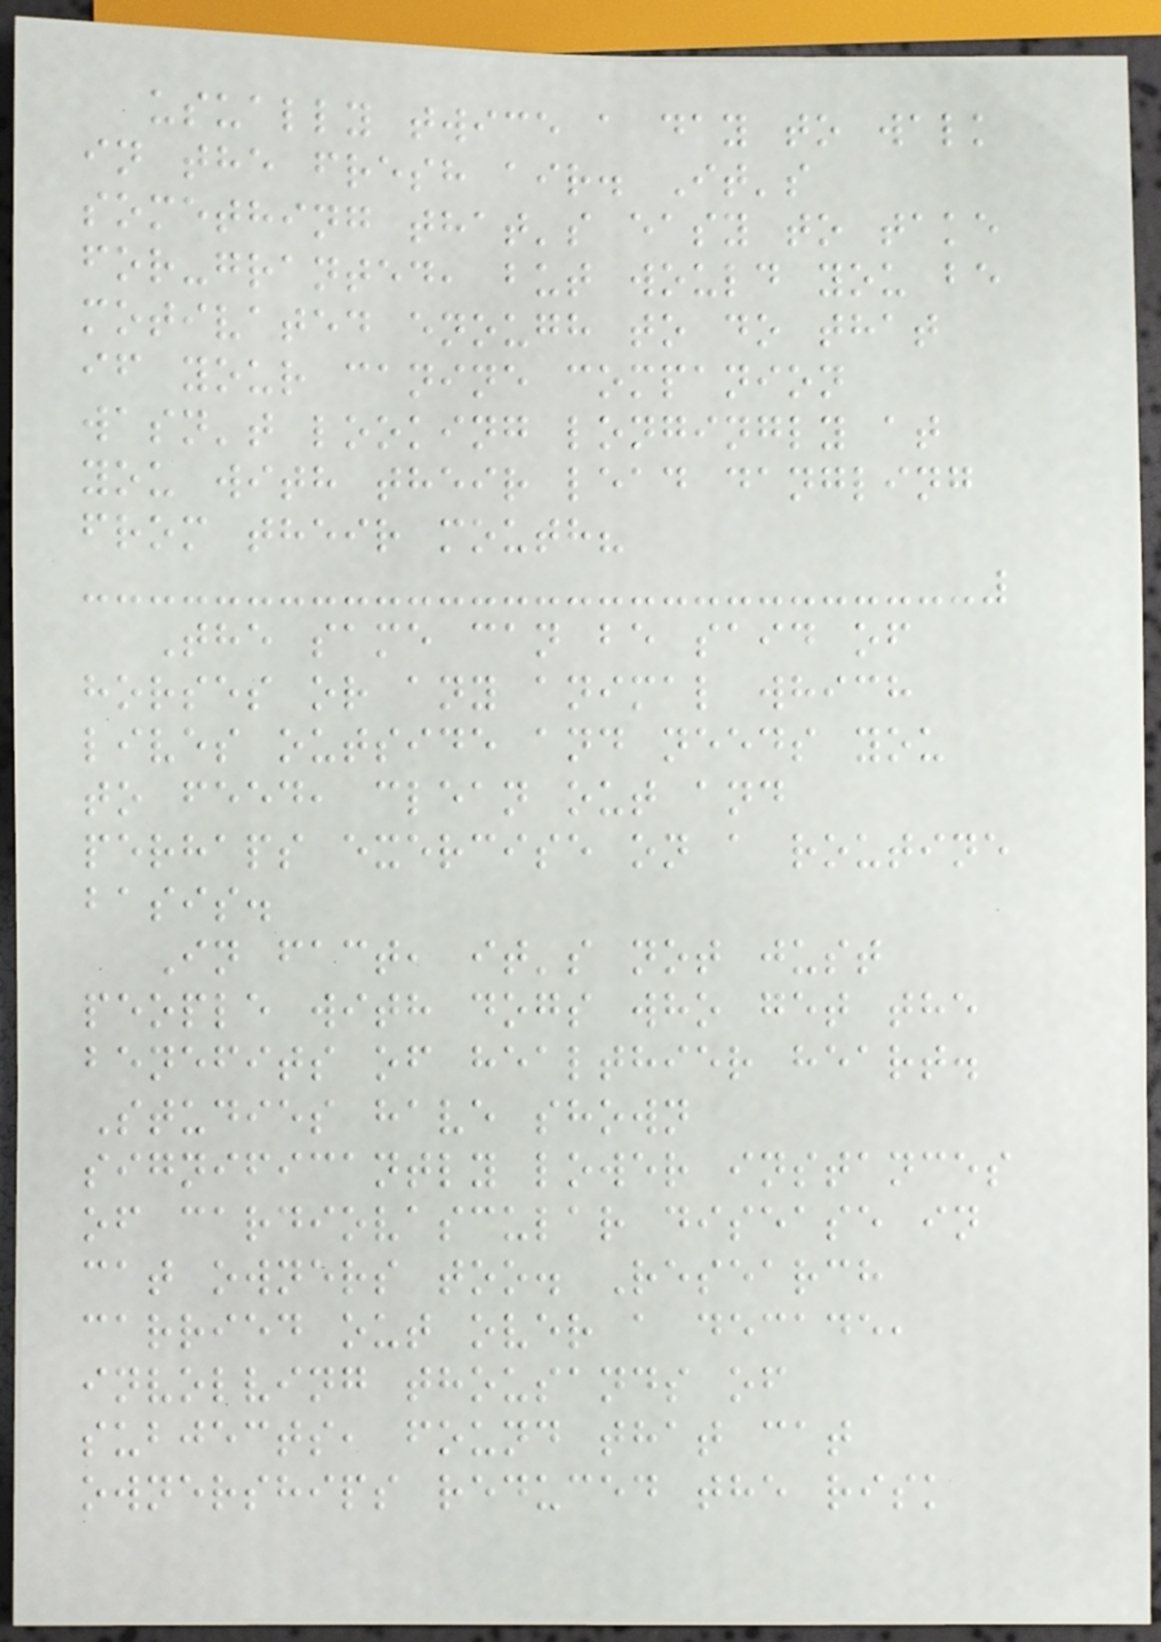usually twice a day to walk
in the fresh air. It's
something that's easy to take
for-granted, but would you be
motivated enough to do that
if your canine companion
wasn't looking longingly at
you with their lead dangling
from their mouth?
The same can be said of
horses or any animal which
lives outside and needs you
to feed, clean out and
perhaps exercise on a routine
basis.
In fact, it's not just
people with dogs who get the
benefits of healthier heart.
Studies have shown
significantly lower instances
of cardiovascular disease in
cat owners too. Research
carried out over a decade,
involving thousands of
subjects, found that cat
ownerships reduced the risk
